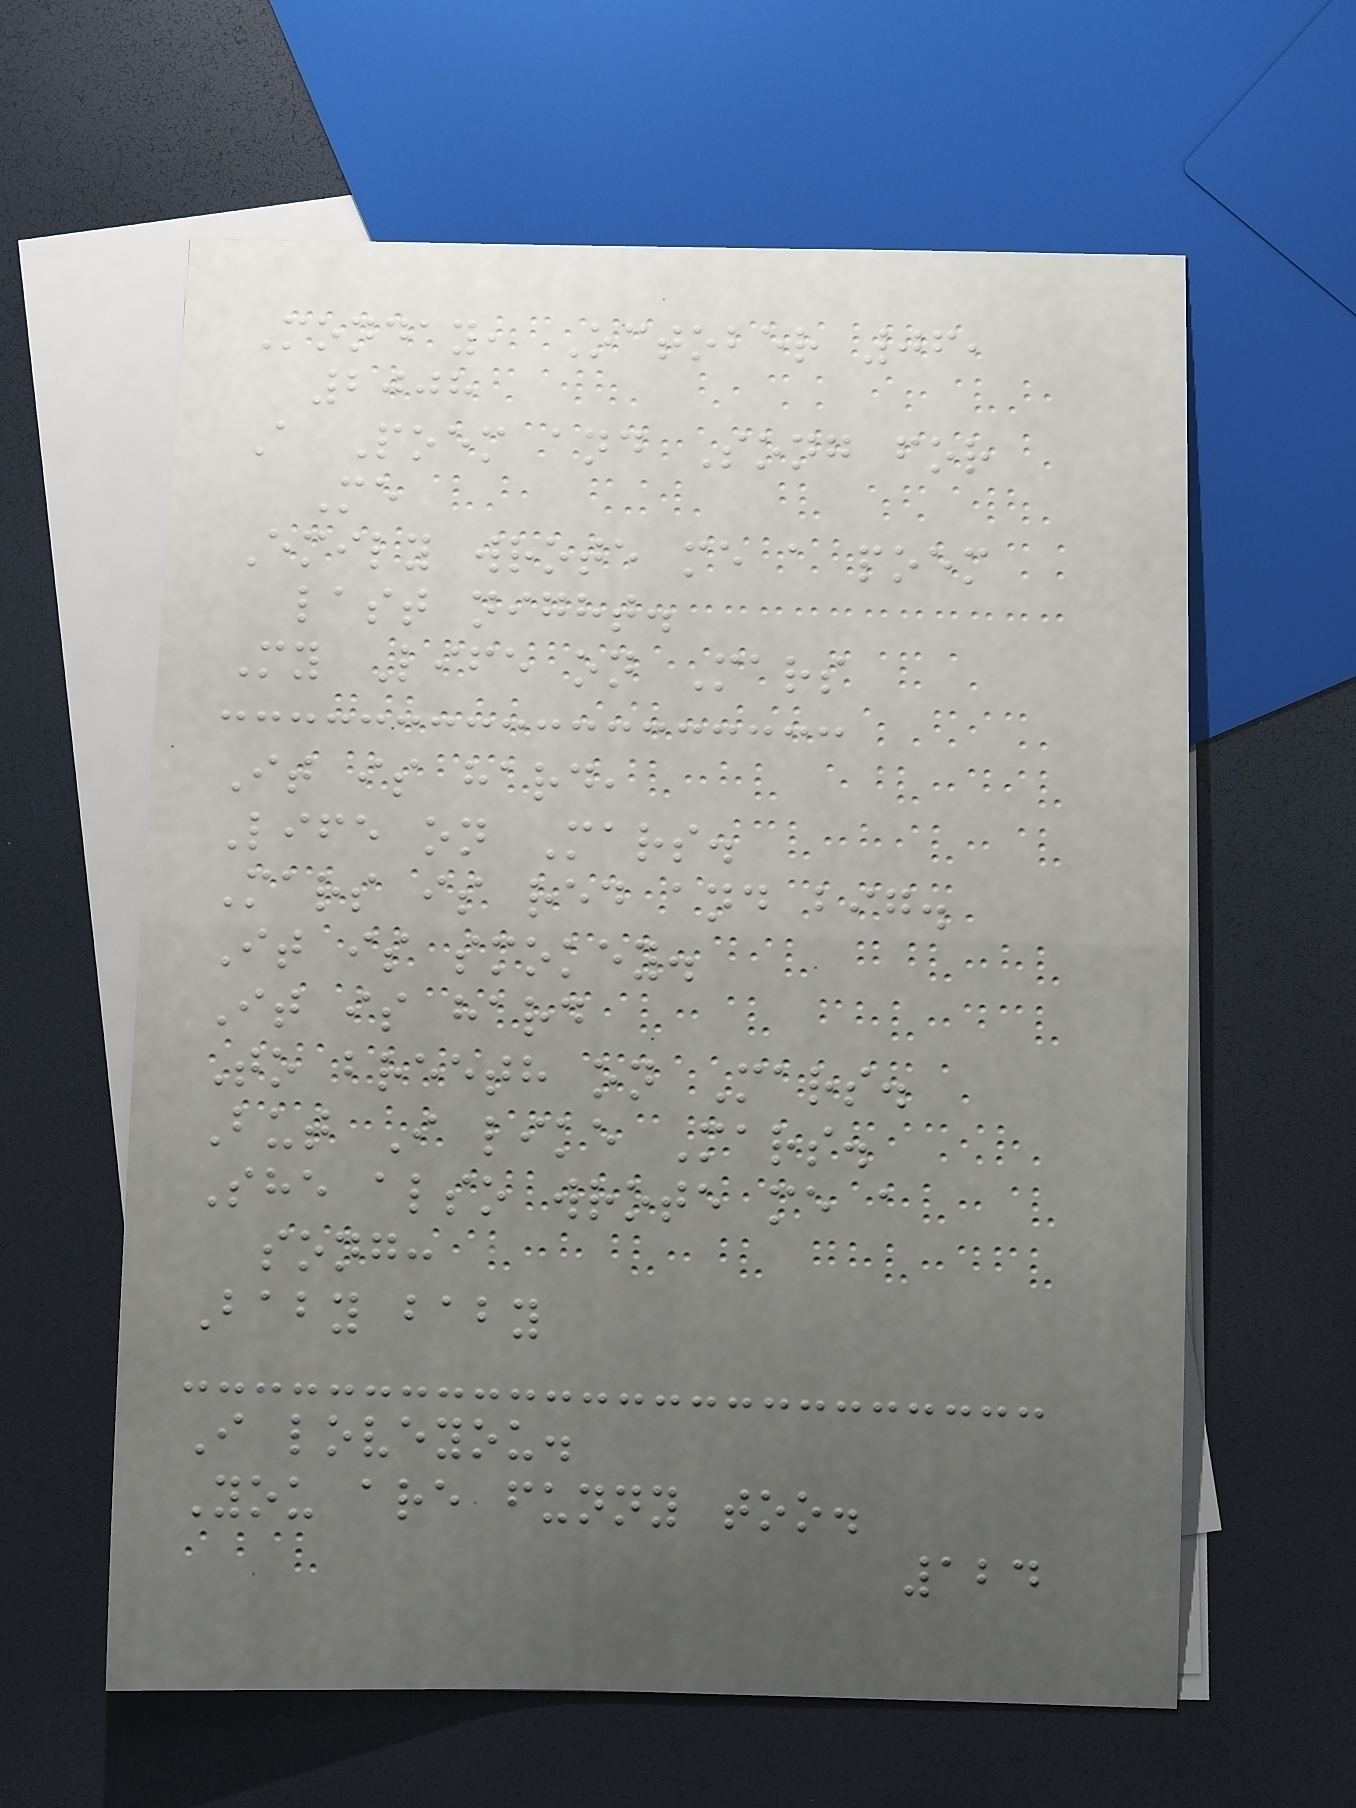Monday, October 06,
2008
A Poem and Song for
Me
Emily wrote me a poem
last night.
My Life on Mars
It is hard,
Life on Mars.
Mars is red and big.
It is smokey.
It is hard
To breeth on Mars.
But I like Mars.
She also wrote me a
song:
Baby baby
I loveyou.
You are funny too.
124
